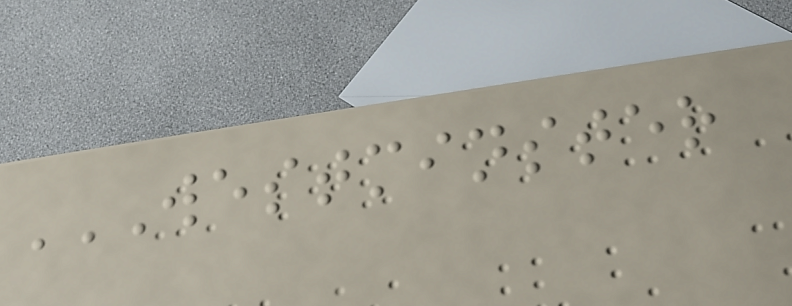WESTMINSTER
